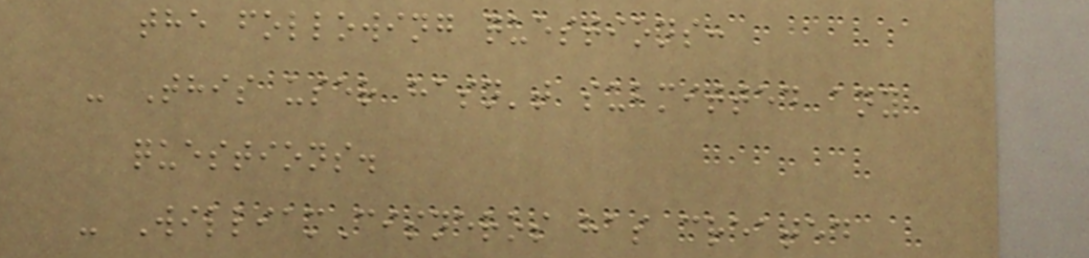the following questions:
- This user hasn't submitted any
questions.
- WilliamCisneros has created
